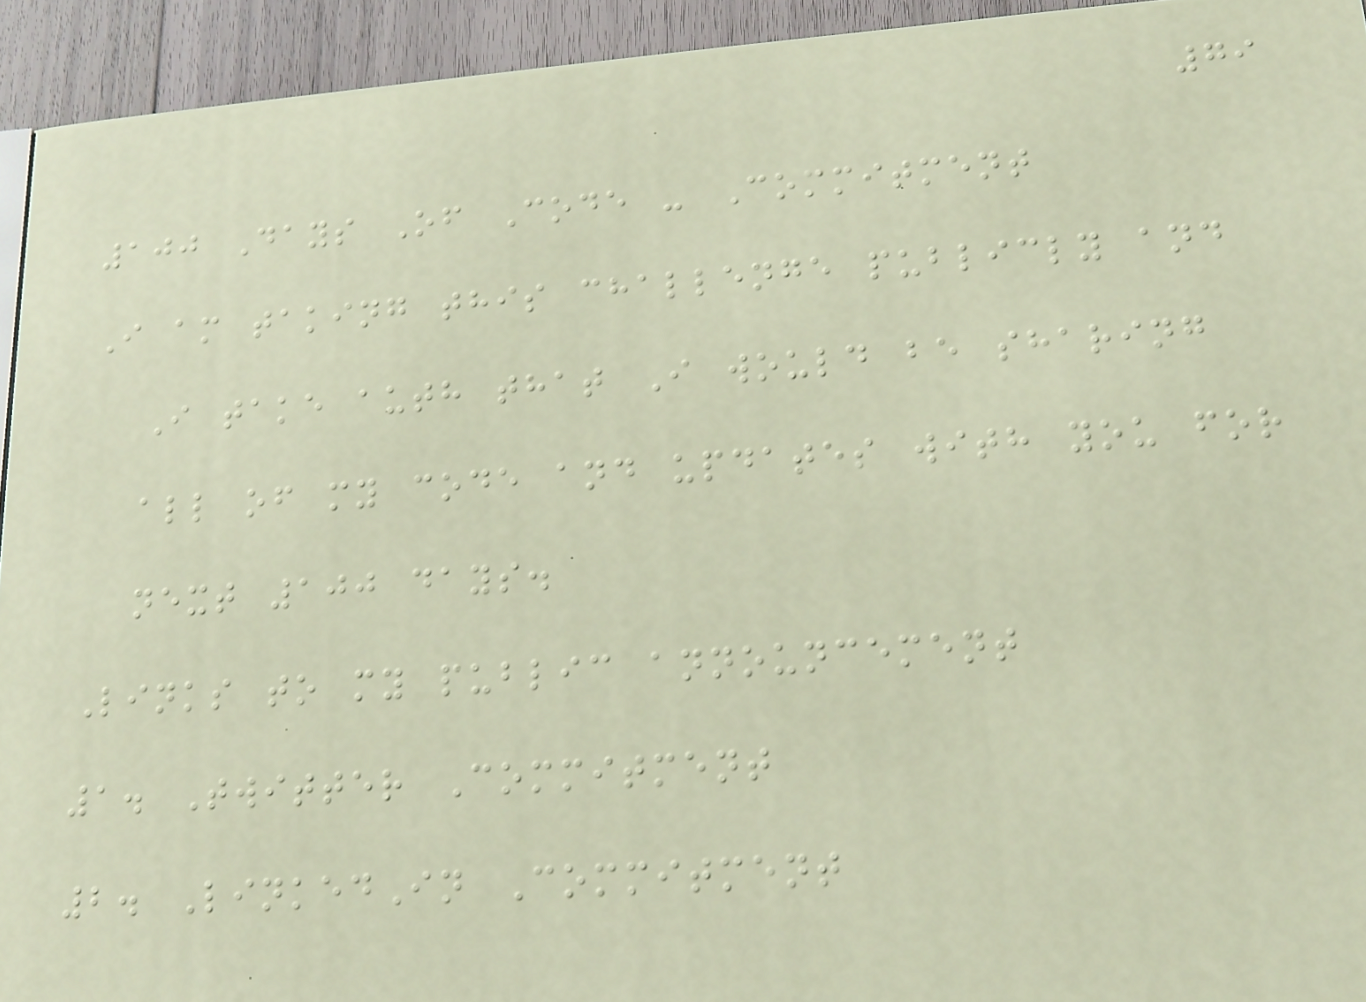79
100 Days Of Code - Commitment
I am taking this challenge publicly and
I take auth that I would be sharing
all of my code and updates with you for
next 100 days.
Links to my public announcement
1. Twitter Commitment
2. LinkedIn Commitment
